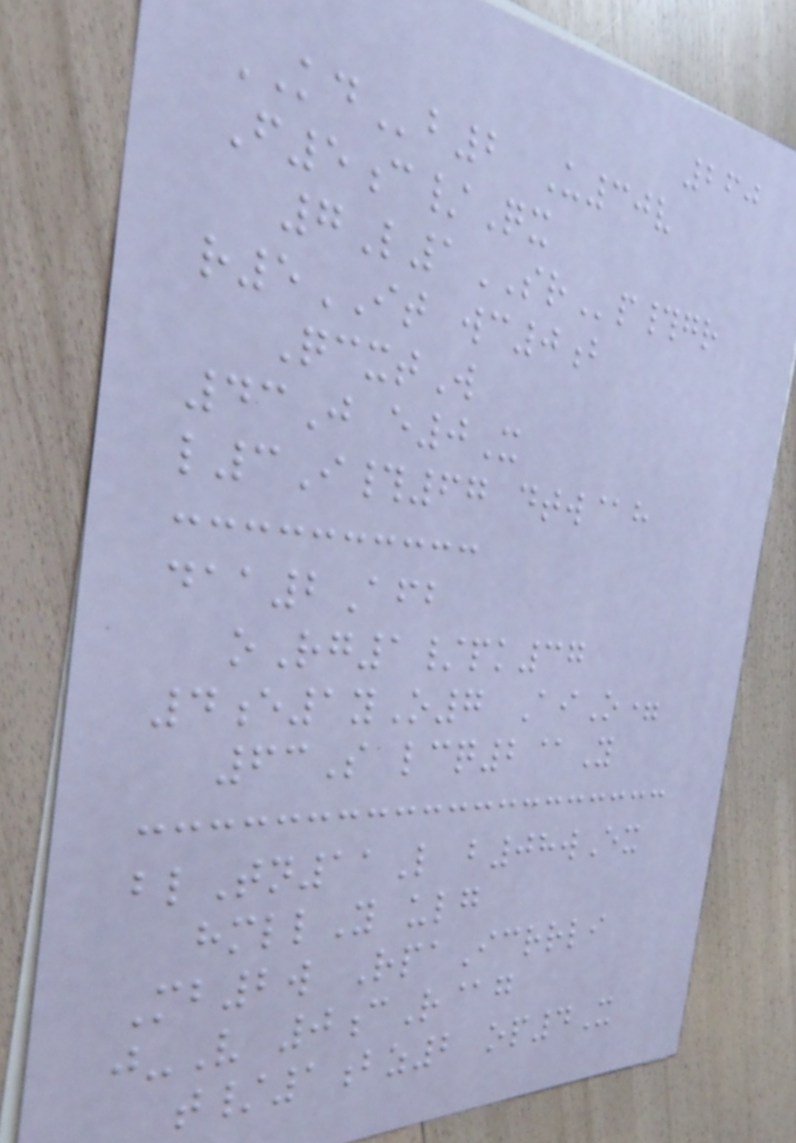260
KDb2 U30v
F5c/Qx
7L1SRp#gr
r5IT wc0b
QcxtW
43J e0X
l3I#67 dtw@h
daa2Afb
oRg1/pk37
4e1yO7 AiO=
63S lcq2@Y
blTn11L b08wEx
hmllY ulg
Mb2w RpaIcrrli
j-V 0cR@g
t/1bz2 op4X
